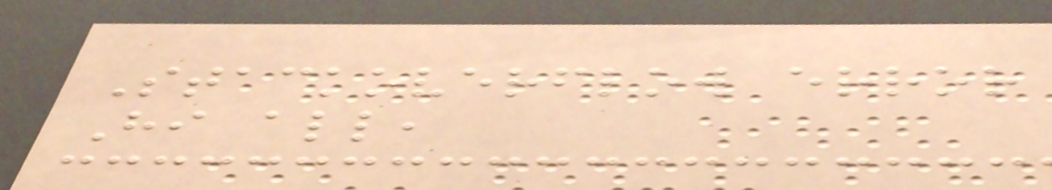Stackoverflow error
Hi all,
